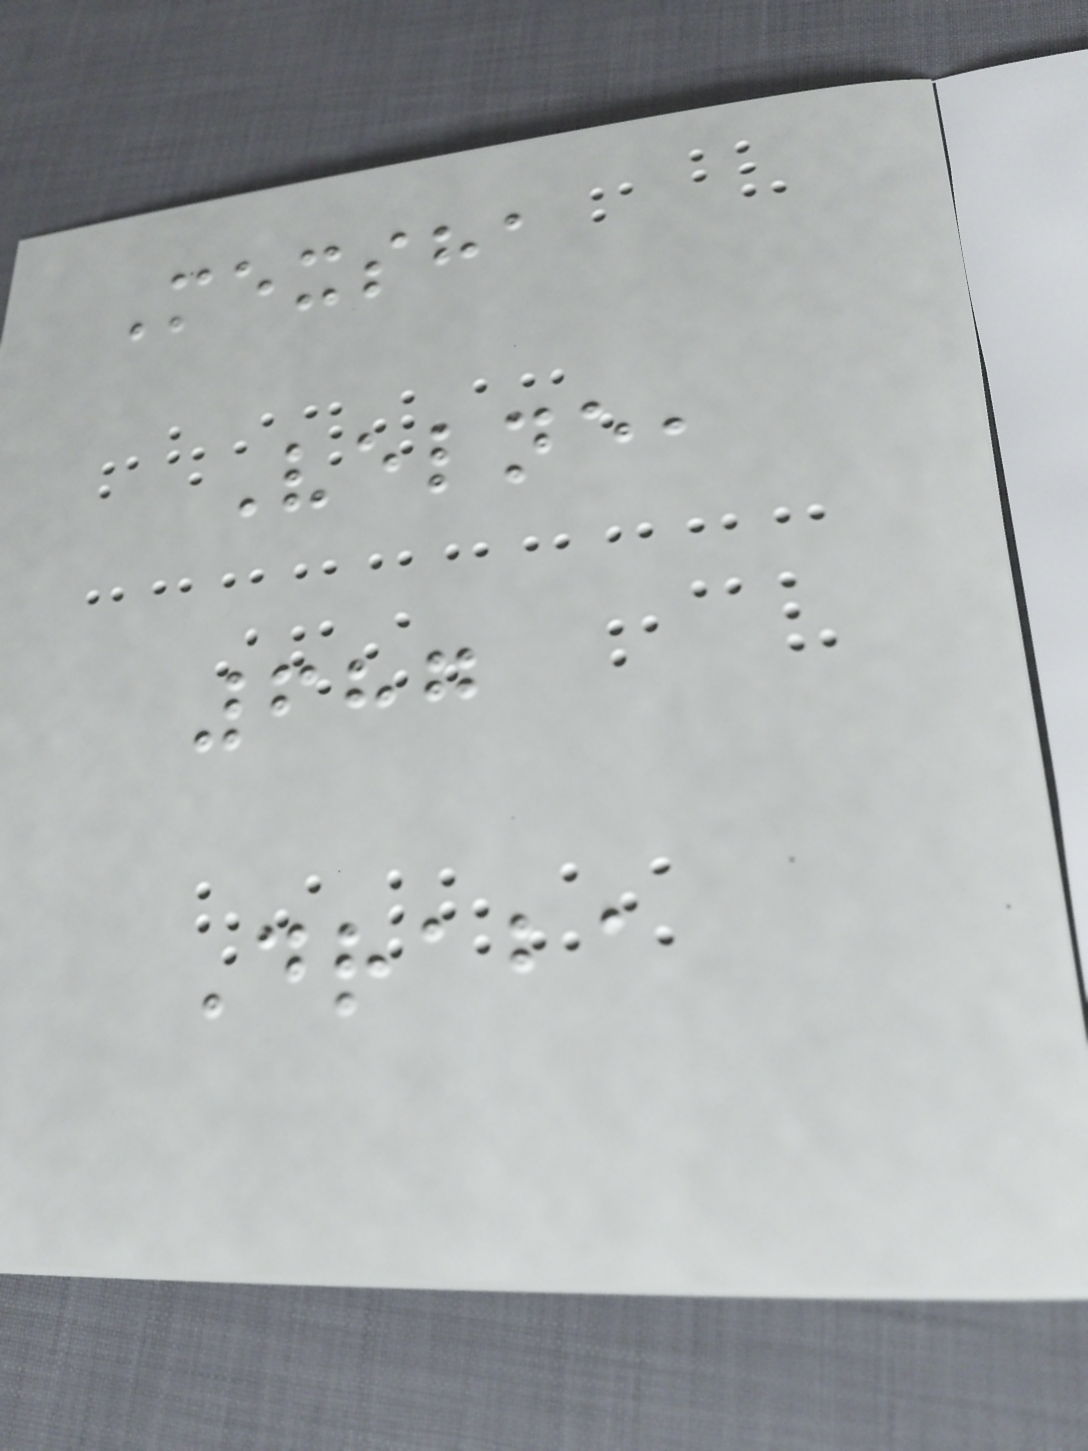Mexsha
Velne,
687
Draba
